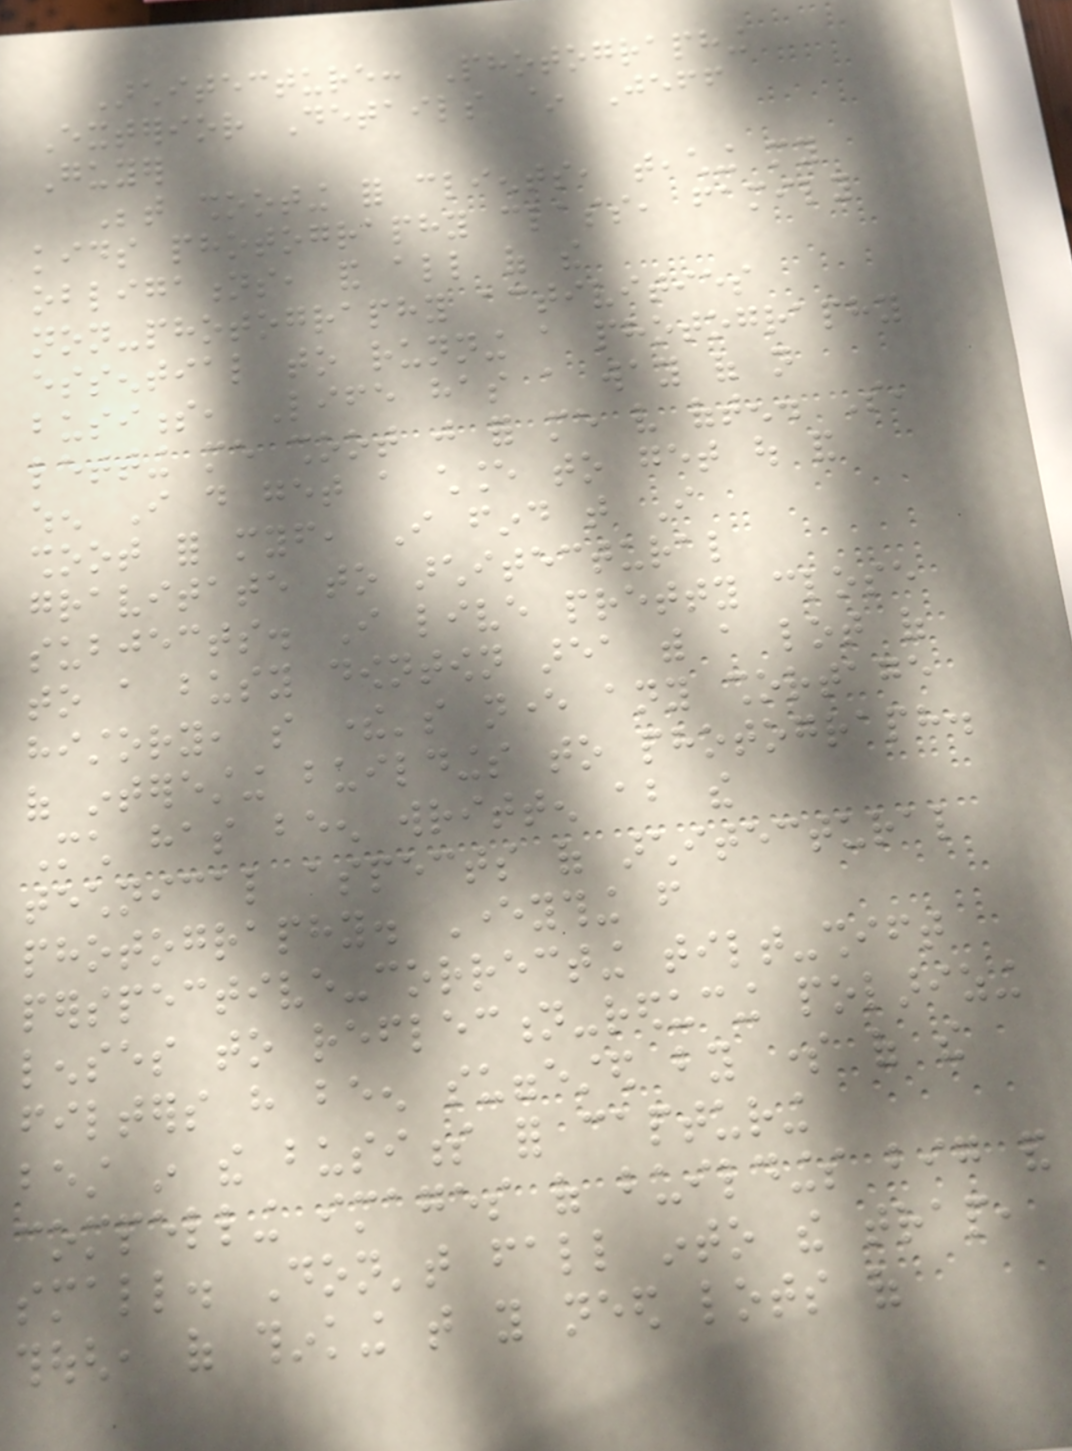Architecture: Photographing
Exterior Details ~ Jeff
Guyer
Between shooting for clients, teaching my
kids photography class, family
obligations, and all of the
non-photography activities
essential to running a photography
business, Life has a way of not
letting me shoot just for me very often. So,
when I do get a chance to get out and
shoot for myself, I find that I
gravitate to architectural
subjects. I live pretty close
to a busy downtown area with a lot of
history, so there's never any shortage
of interesting buildings to photograph.
Much has been written about the
technical aspects of architectural
photography. Everything from
perspective-correcting tilt-shift
lenses to reflection-reducing polarizing
filters have been suggested by some of the
best in the business for capturing
compelling images of buildings big and
small. Don't fall into the trap,
though, of thinking that you need lots of
